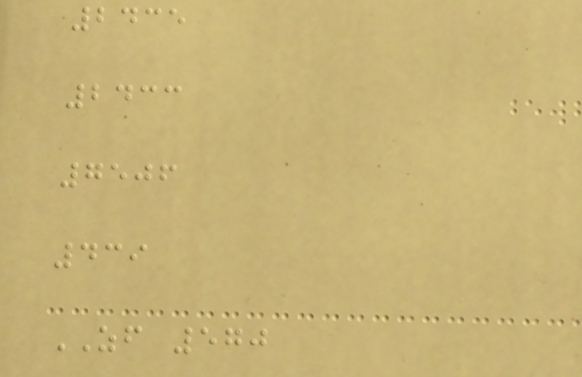2435
2433
7506
439
ZF 570
